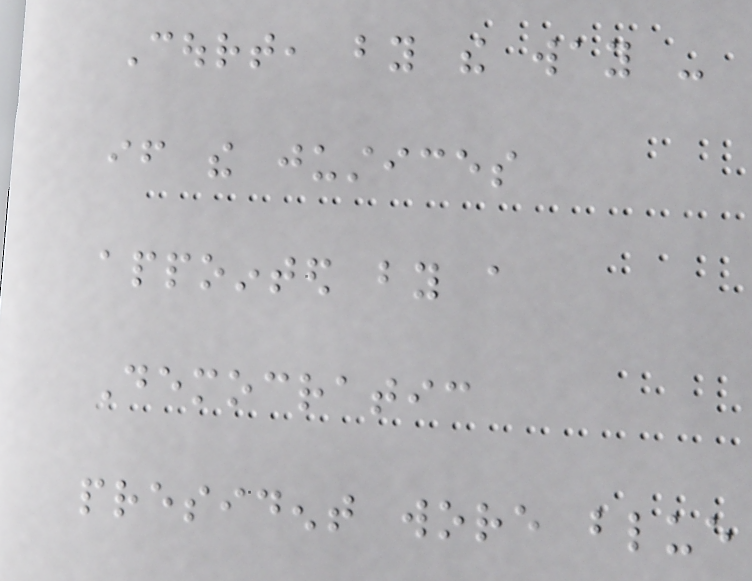Court, by the way -
if the justices
appointed by a
Democratic
president wore blue
